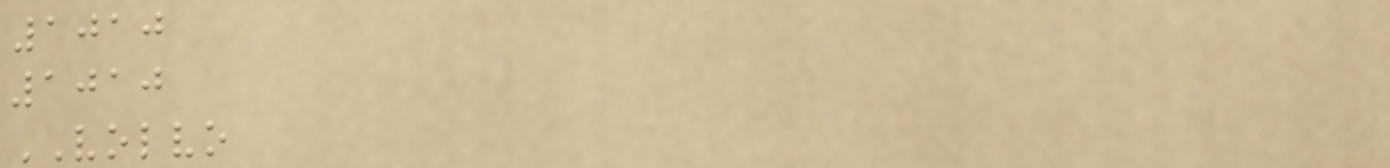1010
1010
VOLVO
